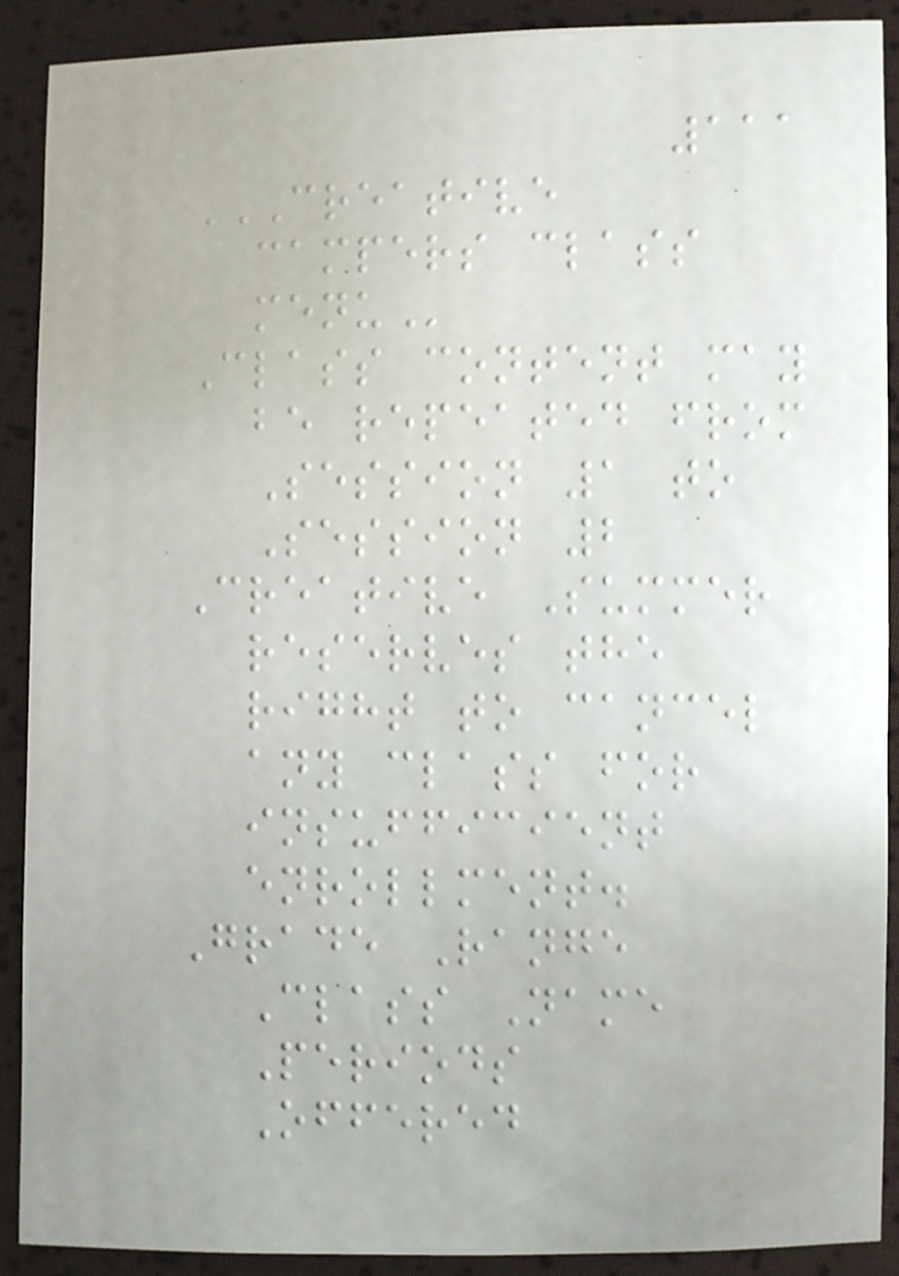111
CREATIVE
CAMPERS CLASS
MENU
Class content may
be repeated from
Session 1 to
Session 2
Creative Summer
reserves the
right to cancel
any class for
insufficient
enrollment.
Grade Range
Class Name
Periods
Offered
